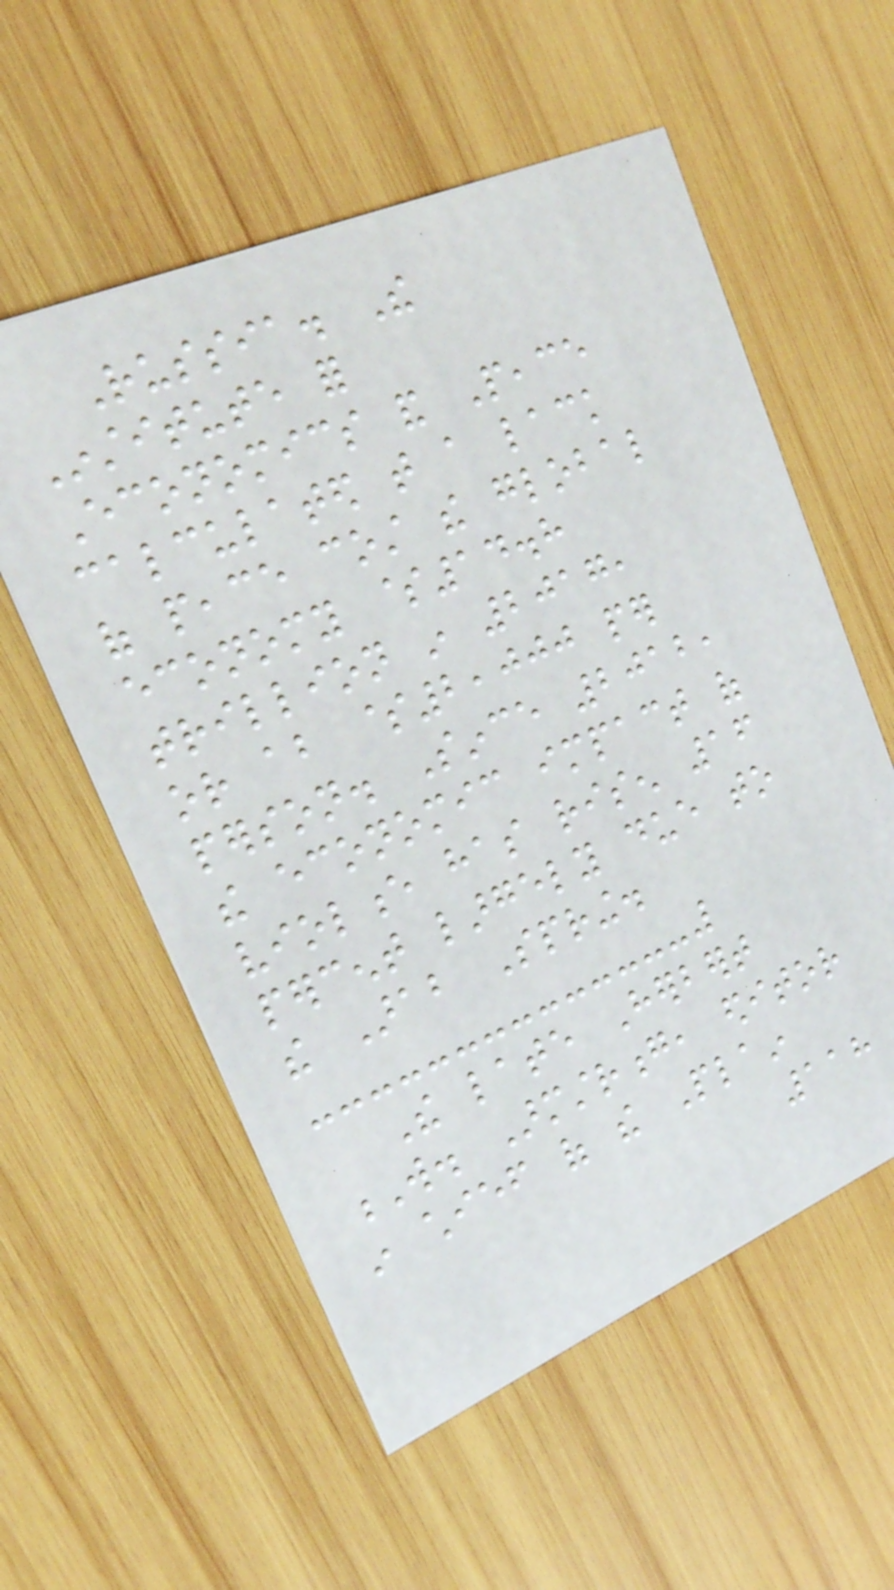Russia. The
Institute for
Economics and Peace
calculated that a lack
of peace cost the global
economy $14.8
trillion in 2017,
or about $2,000 per
person. Since 2012,
the economic impact of
violence has risen 16
percent largely due to
the Arab Spring.
The late Herbert
W. Armstrong, editor
in chief of the Plain
118
